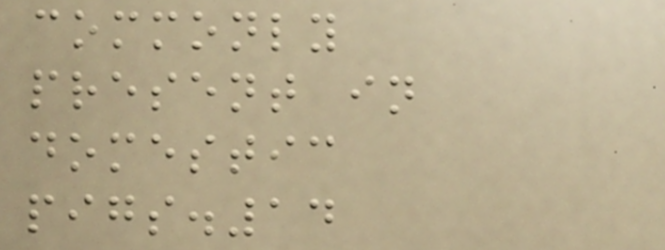commonly
present in
domestic
pigs.14
